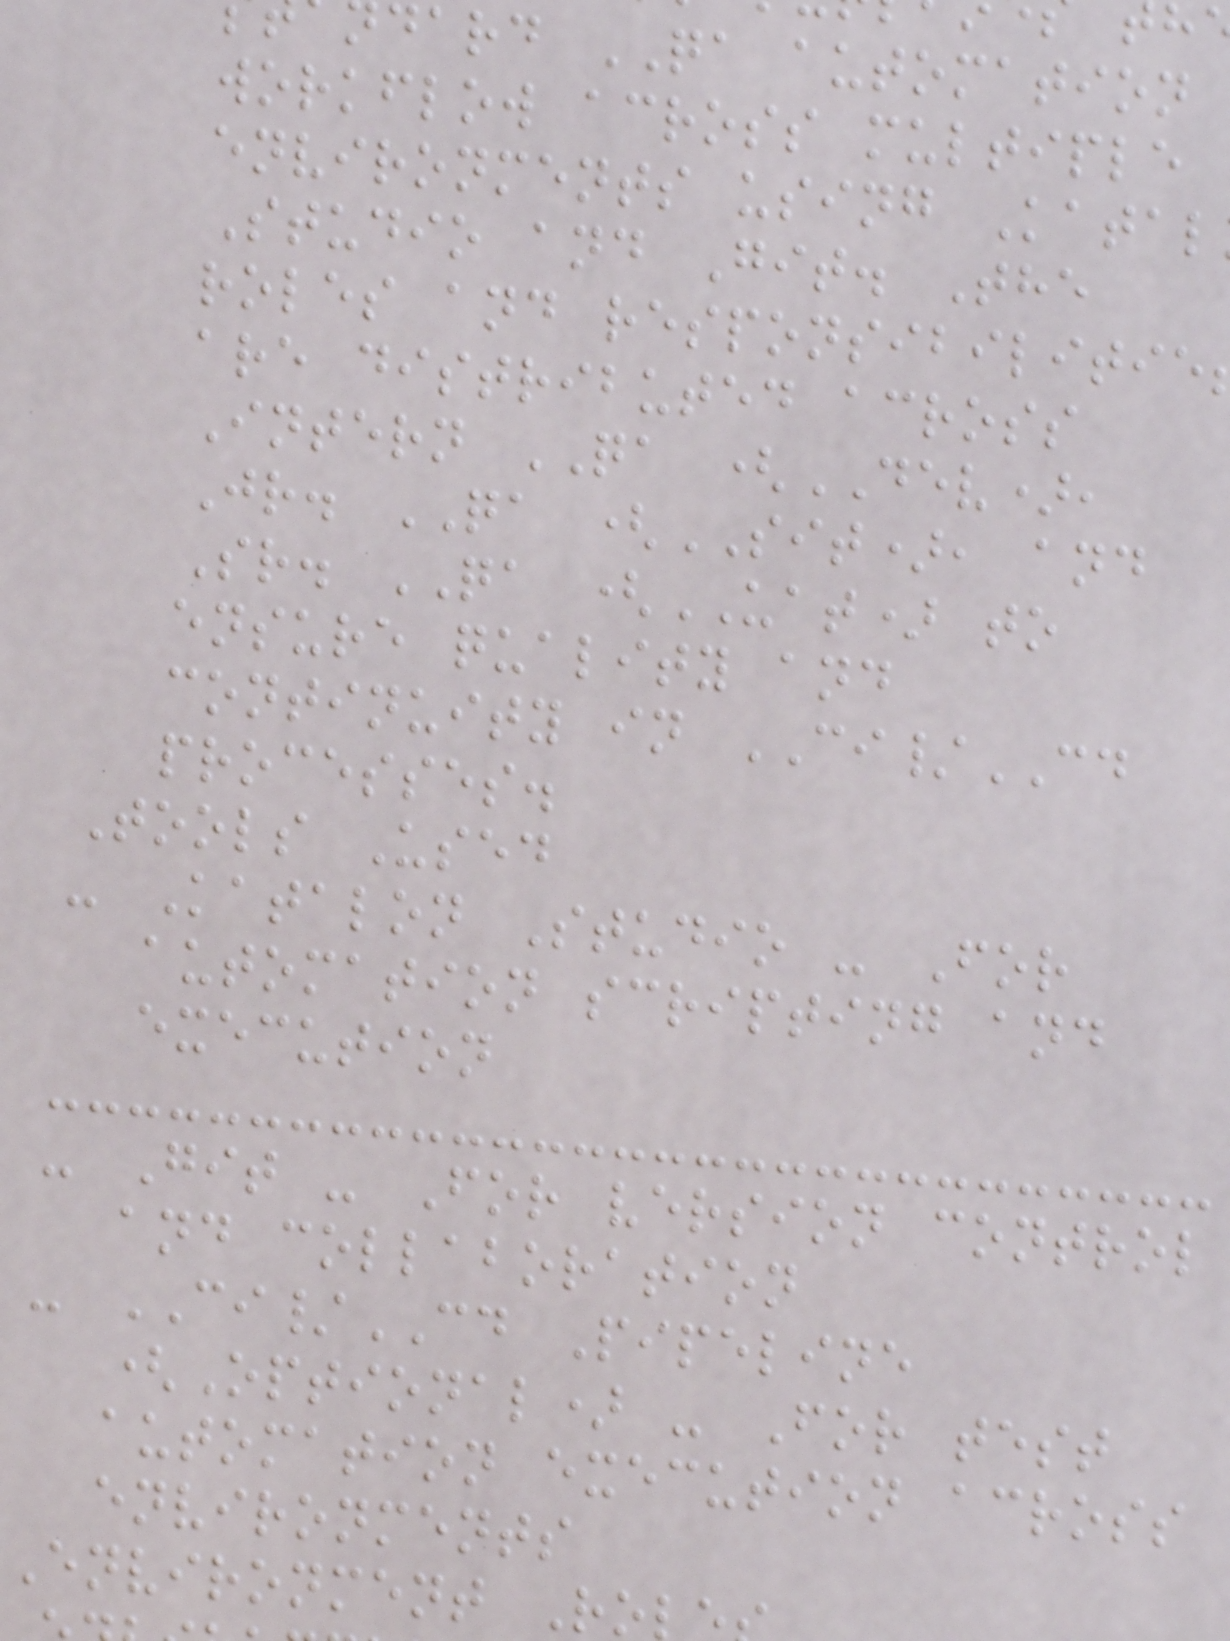dard QA automation
workflow across multiple
environments using Katal
Studio and Git. The
roles and responsibilitie
are distributed across
Intern QA (DEV),
Jr. QA (SIT), and
Sr. QA (UAT) to
ensure quality and
continuity in CI/CD
processes.
Tools Used
- Katalon Studio - For
automation scripting and
execution
- Git - For version control
and collaboration
- CI/CD Pipeline
(Optional) - For test
automation execution across
environments
Environment Ro
